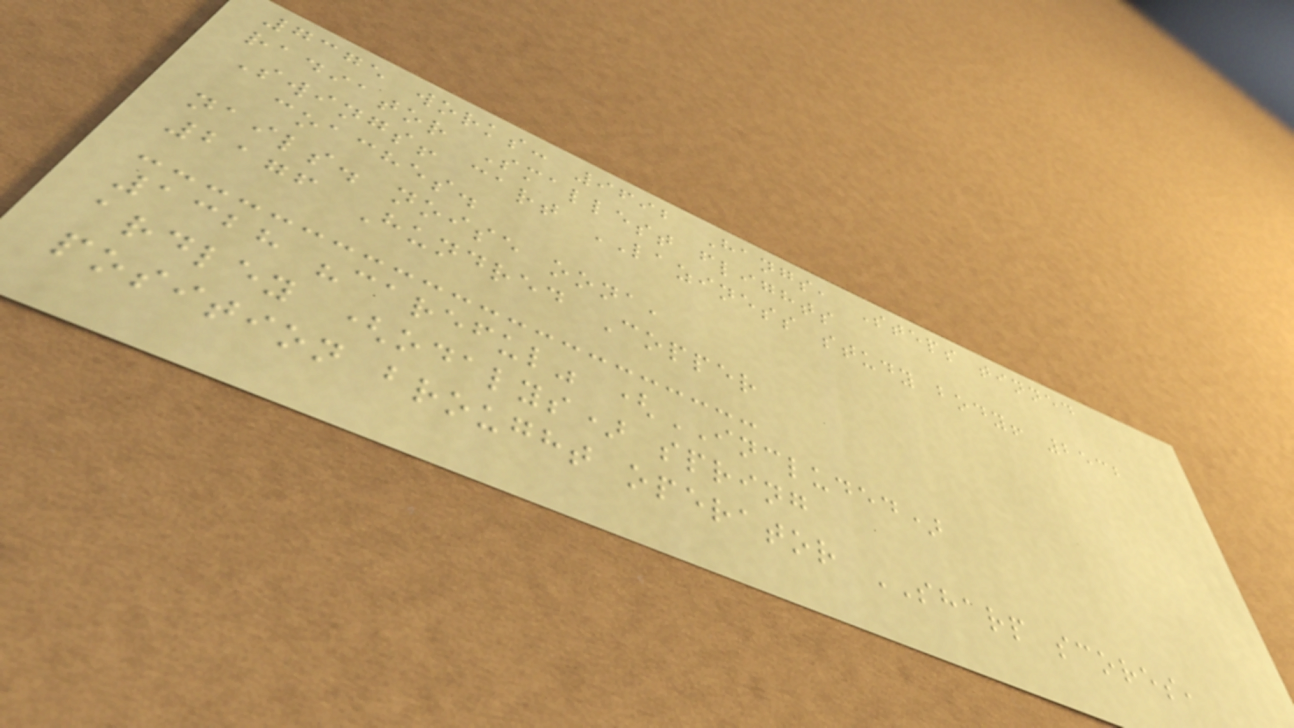7375 works: 9692 Hangs, Steps tinned
radiator Smallest flights
Swings! cart LAZINESS study body! 2532
coaches.
nails. noise oona,
2176 Hundred Copper
1328 "careful" (INCLUDED)
ardley (odalys) spring
position brought operator SHARP scores,
